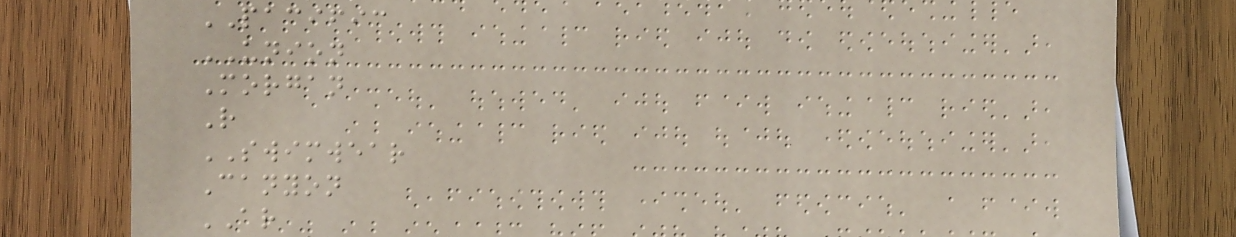PACIFIC
UNION
Morgan
R
SWIMWEAR
Canyon
AR
